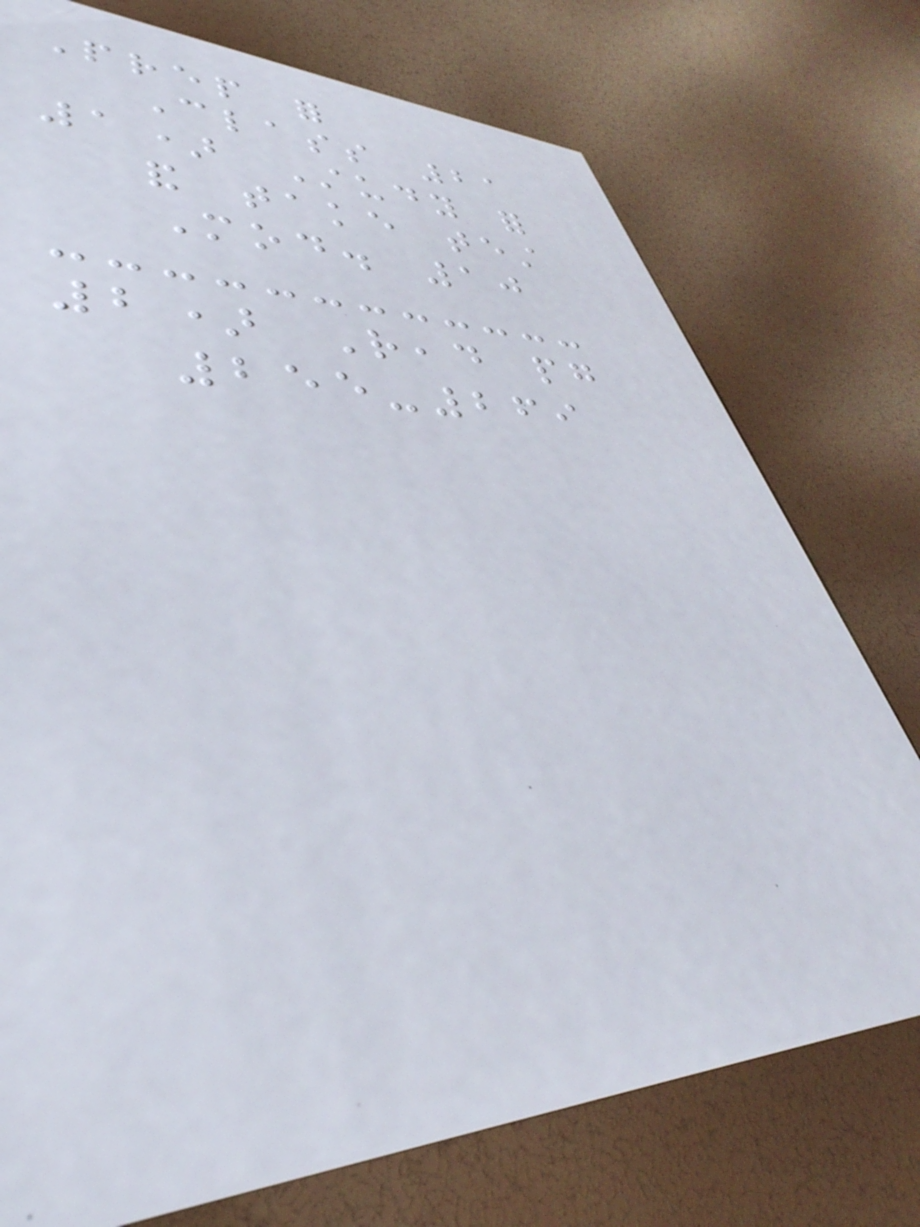Prep for
Class 21
1) Study for
and take test
Mod. 10
2) Read pg
255-269
